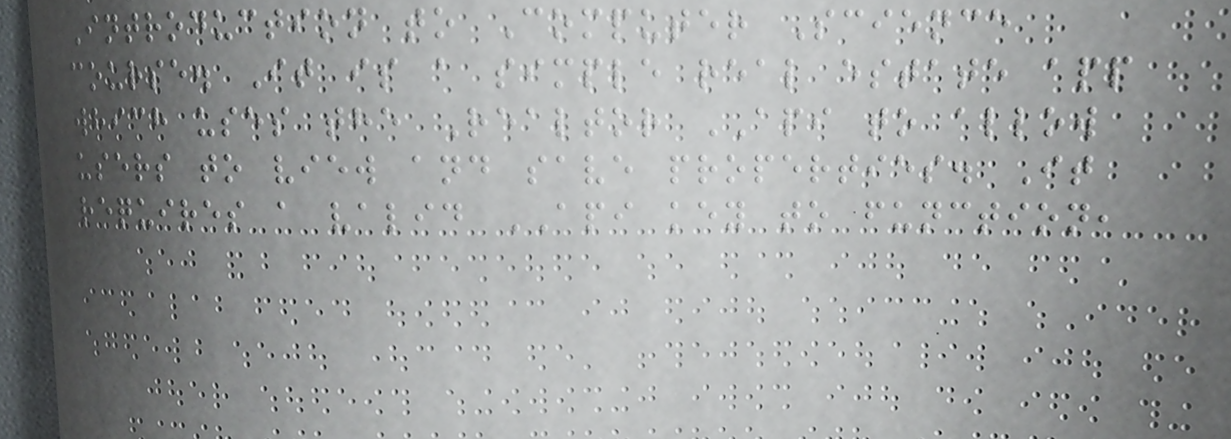Introduction to Computer Science
course. It is a simple real estate app
which uses the Realtor API to allow
users to view and save properties. It
requires a valid API key to function,
